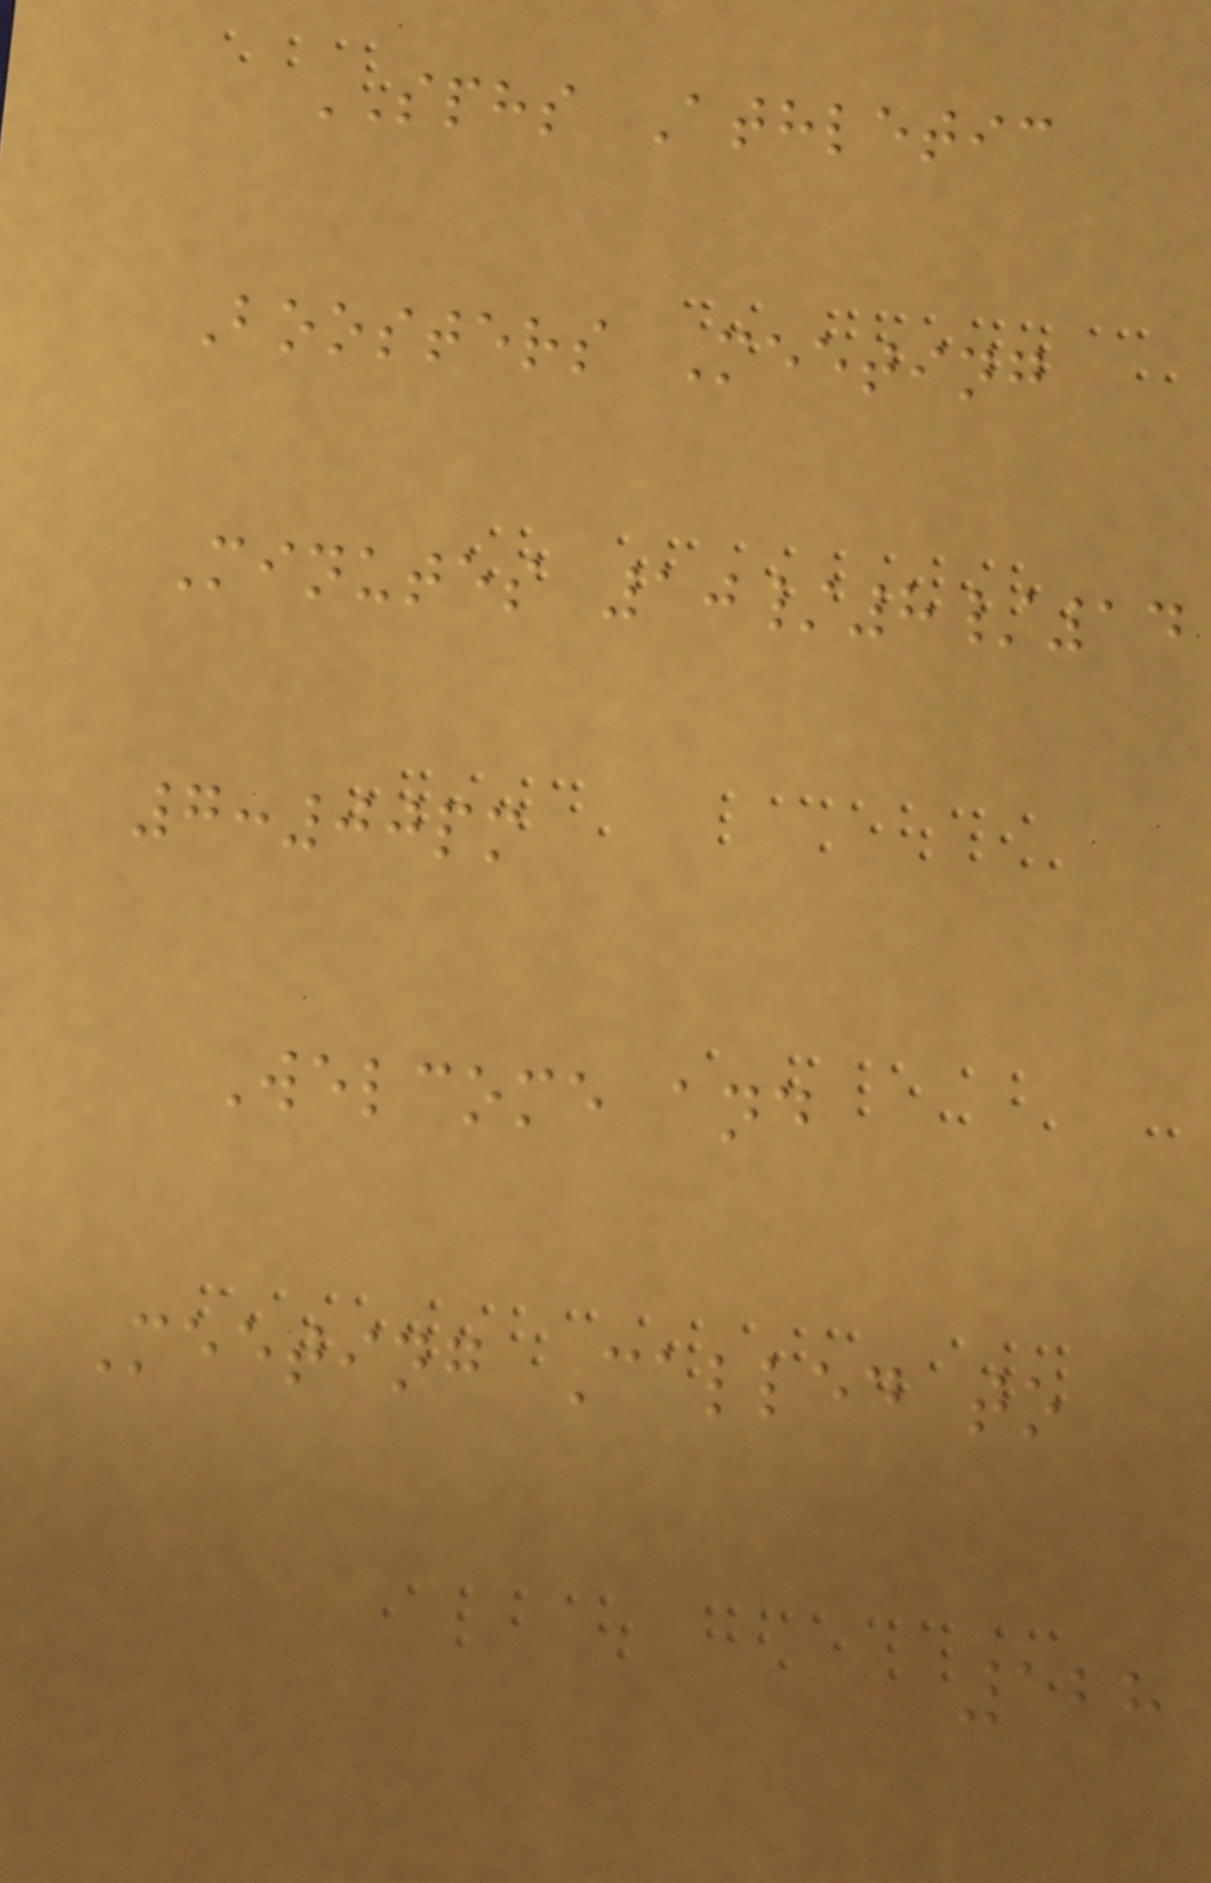SPHS Athletic
Boosters Meeting
Minutes 10/8/14
7:00pm
Welcome and
Meeting Called to
128
